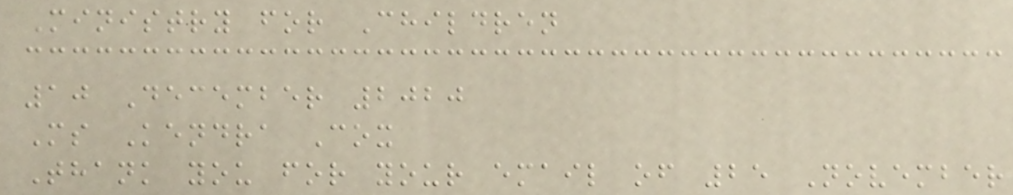Ministry for Children
10 December 2020
Ms Kendra Cox
Thank you for your email of 25 November
